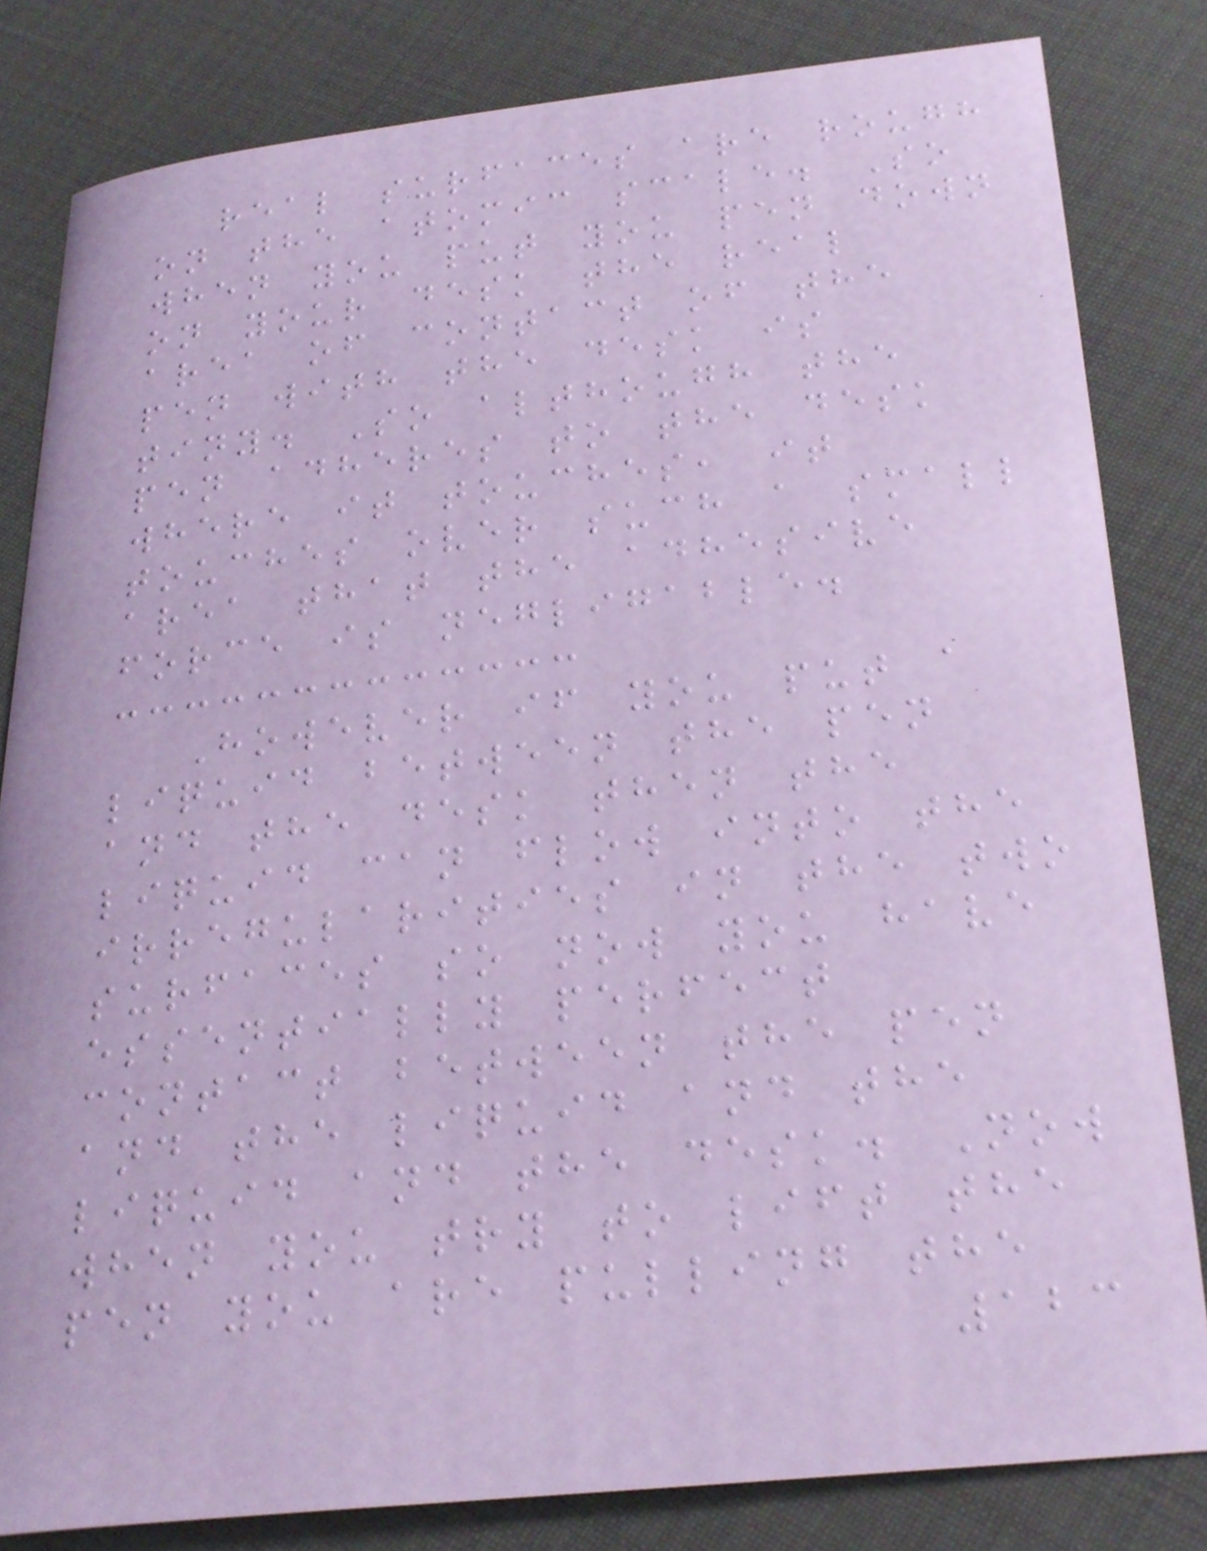real surfaces are rough
on the atomic scale. So
when you put you pen down
on your desk the real
area of contact of the
pen with the desk is
tiny. So although the
pen adheres to the desk
where it touches, it
touches over such a small
area that the adhesive
force is negligable.
However if you put a
liquid between the pen
and the desk then the
liquid can flow into the
irregularities in the two
surfaces so now you have
essentially perfect
contact between the pen
and the liquid and the
liquid and the desk. Now
when you try to lift the
pen you are pulling the
123
